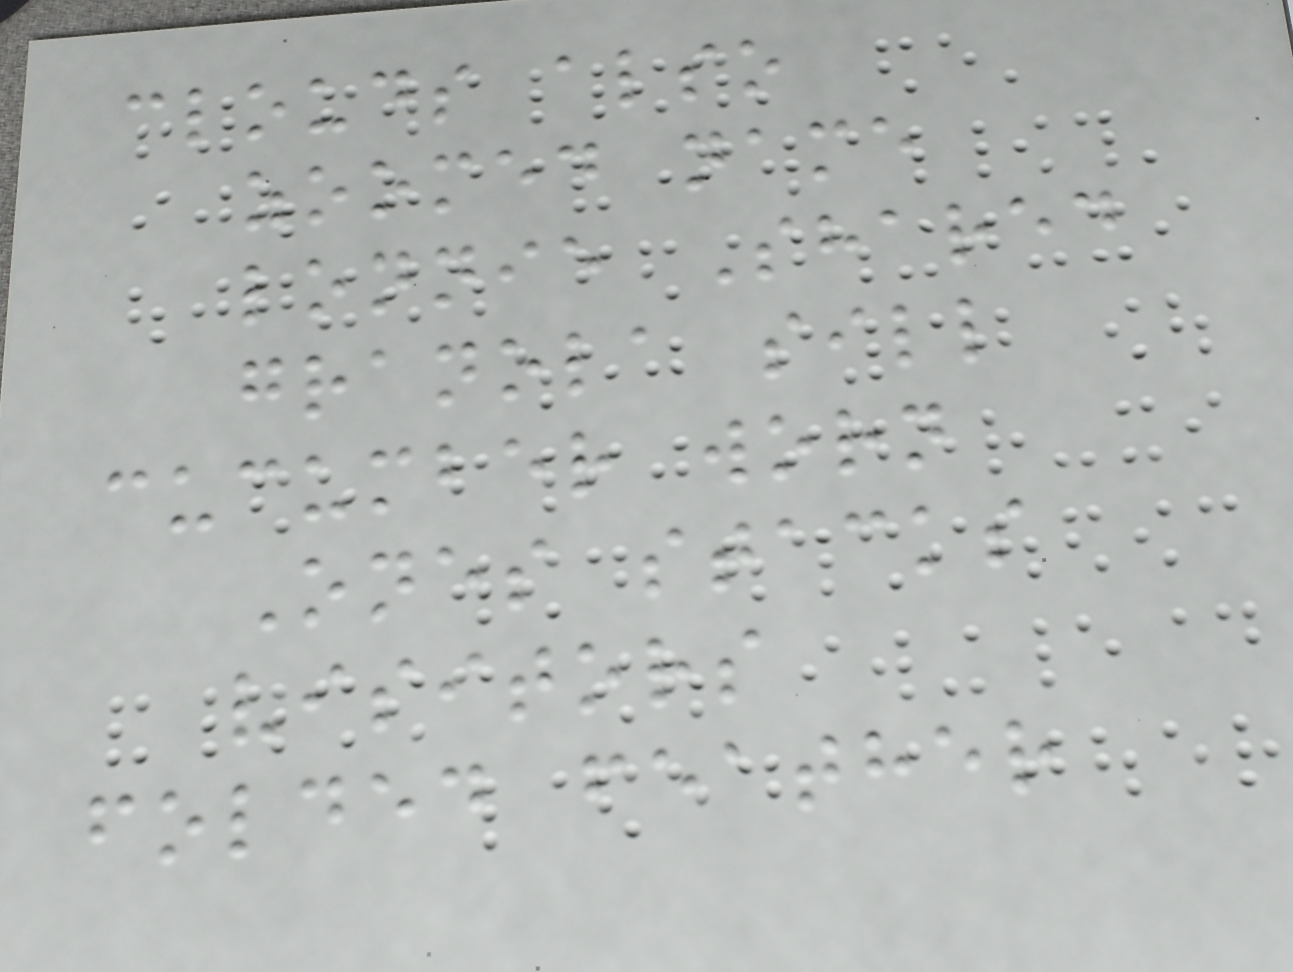clouds also
zoomed name
lonnie Shared
granola sill
cucumber worn
Ones stacks
visitors
folded feather
